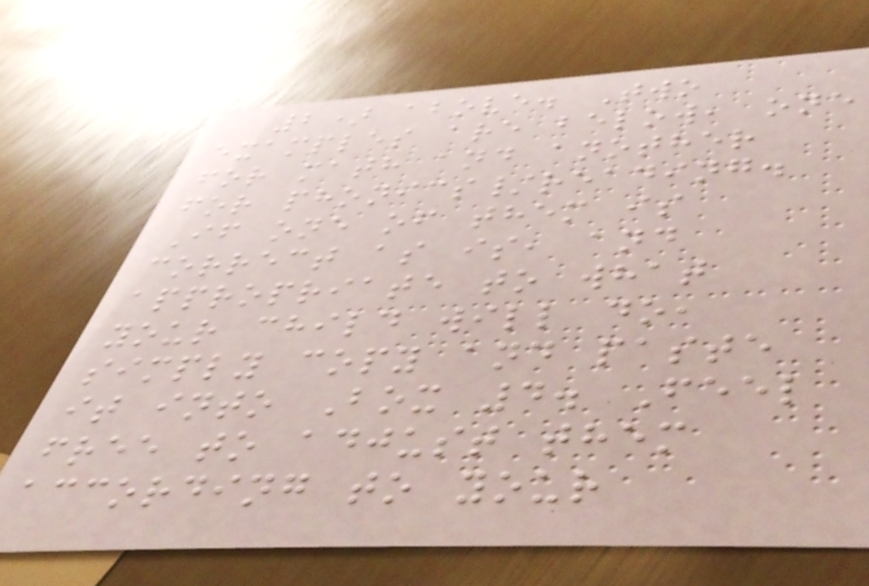2) above. Two
examples are below, one
for math and another
for phonics/reading.
If one of them is
correct as is, and
appropriate to what
your child will do,
simply copy and paste
it into Box 4. Feel
free to adjust them
according to your
